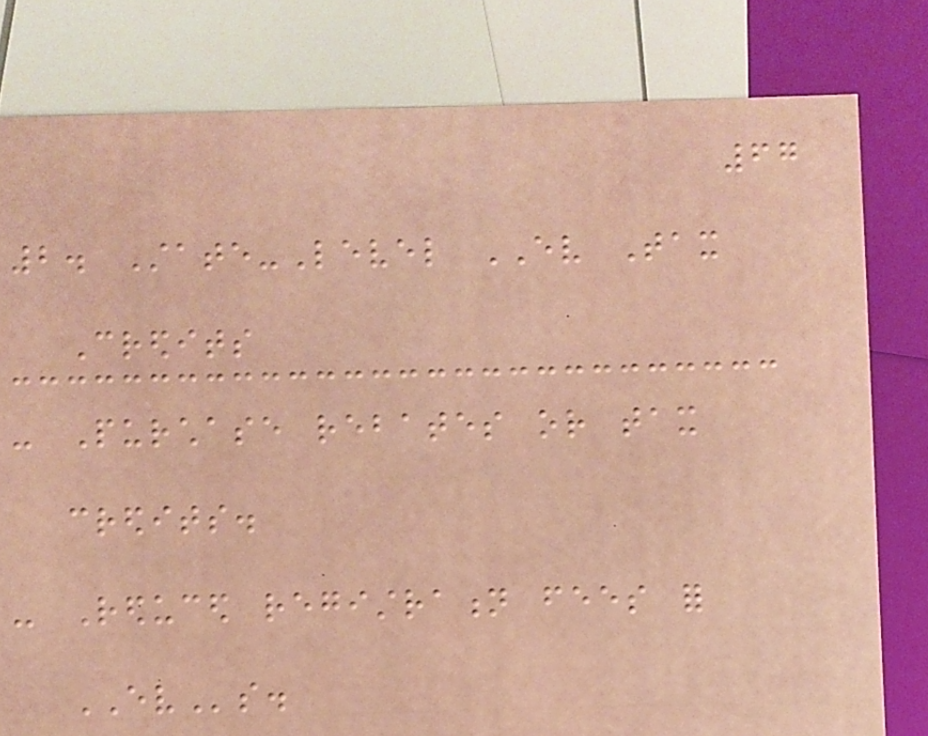67
2. State-Level EV Tax
Credits
- Purchase rebates or tax
credits.
- Reduced registration fees for
EVs.
